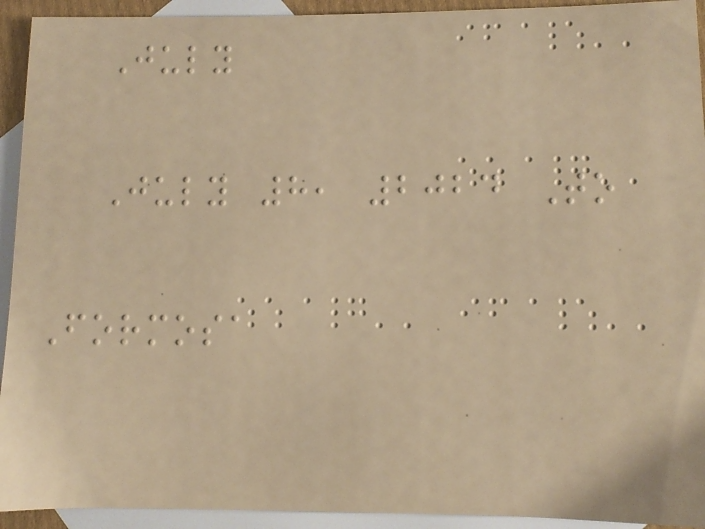July
July 8, 2024 To
Formosa
